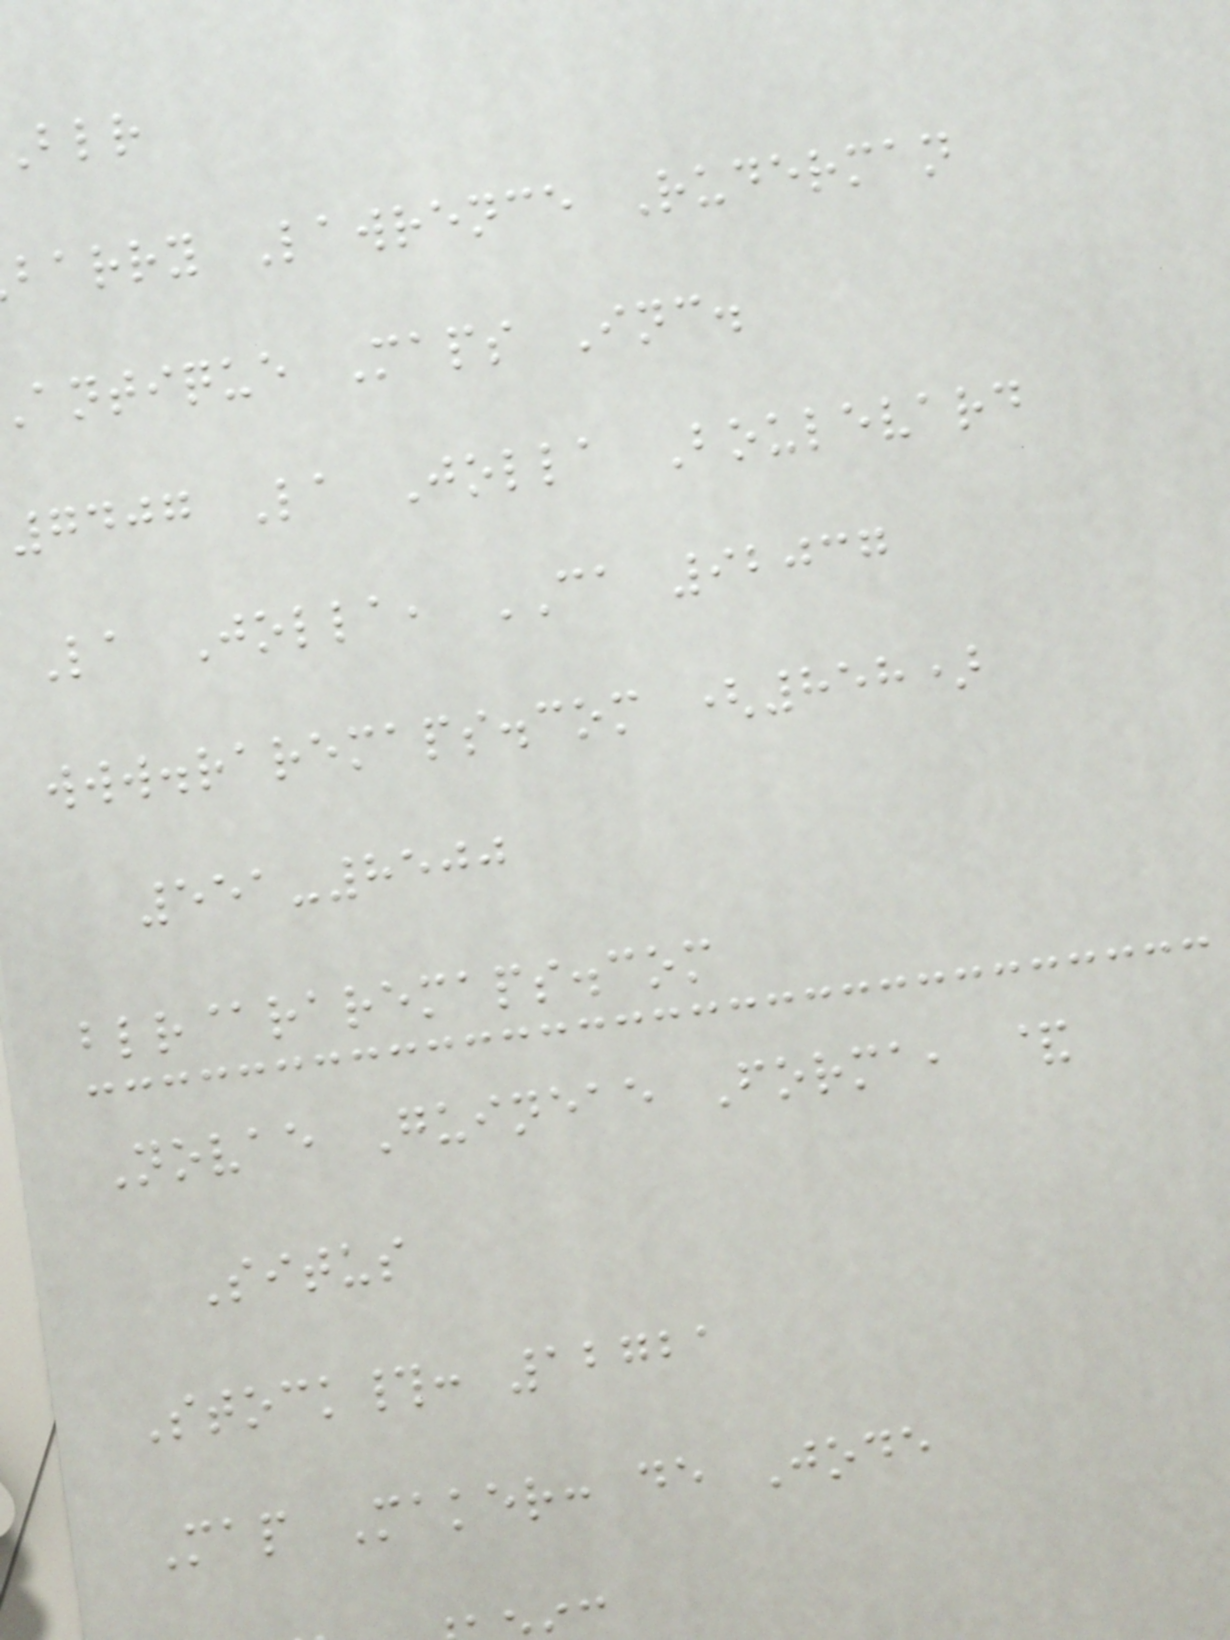barry Lawrence Ruderman
antique Maps Inc.
7407 La Jolla Boulevard
La Jolla, CA 92037
www.raremaps.com (858)
551-8500
blr@raremaps.com
Novae Guineae Forma, &
Situs
Stock#: 12721
Map Maker: de Jode
